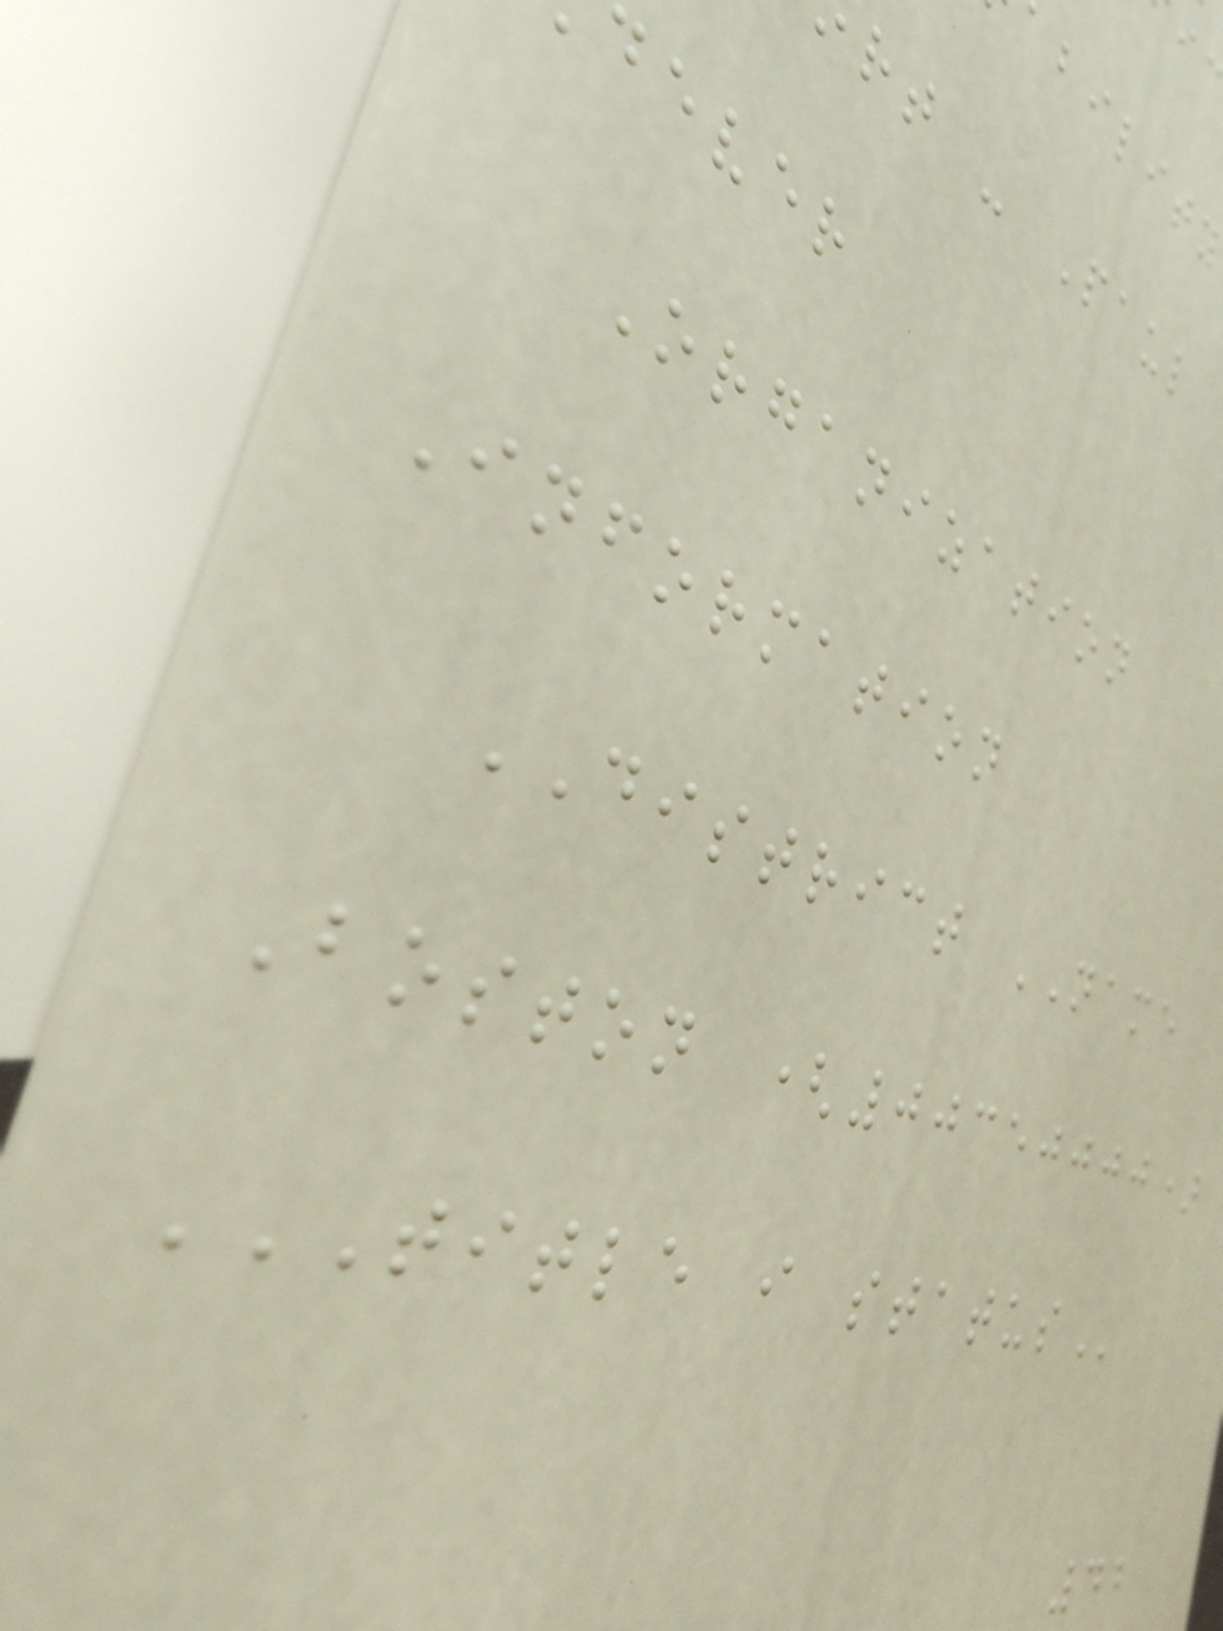bility
rt - Paul
dever
Organization
Information
DISTRICT NAME
Boston (00350000)
TITLE I STATUS
42
